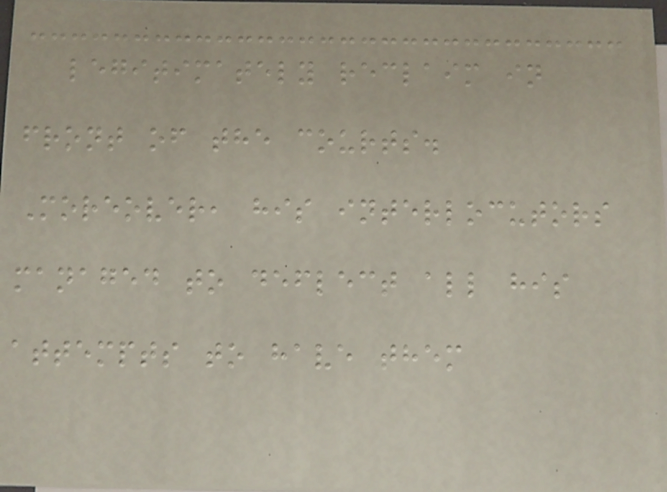legitimately reclaim in
front of the courts.
Moreover, his interlocutors
managed to deflect all his
attempts to have them
